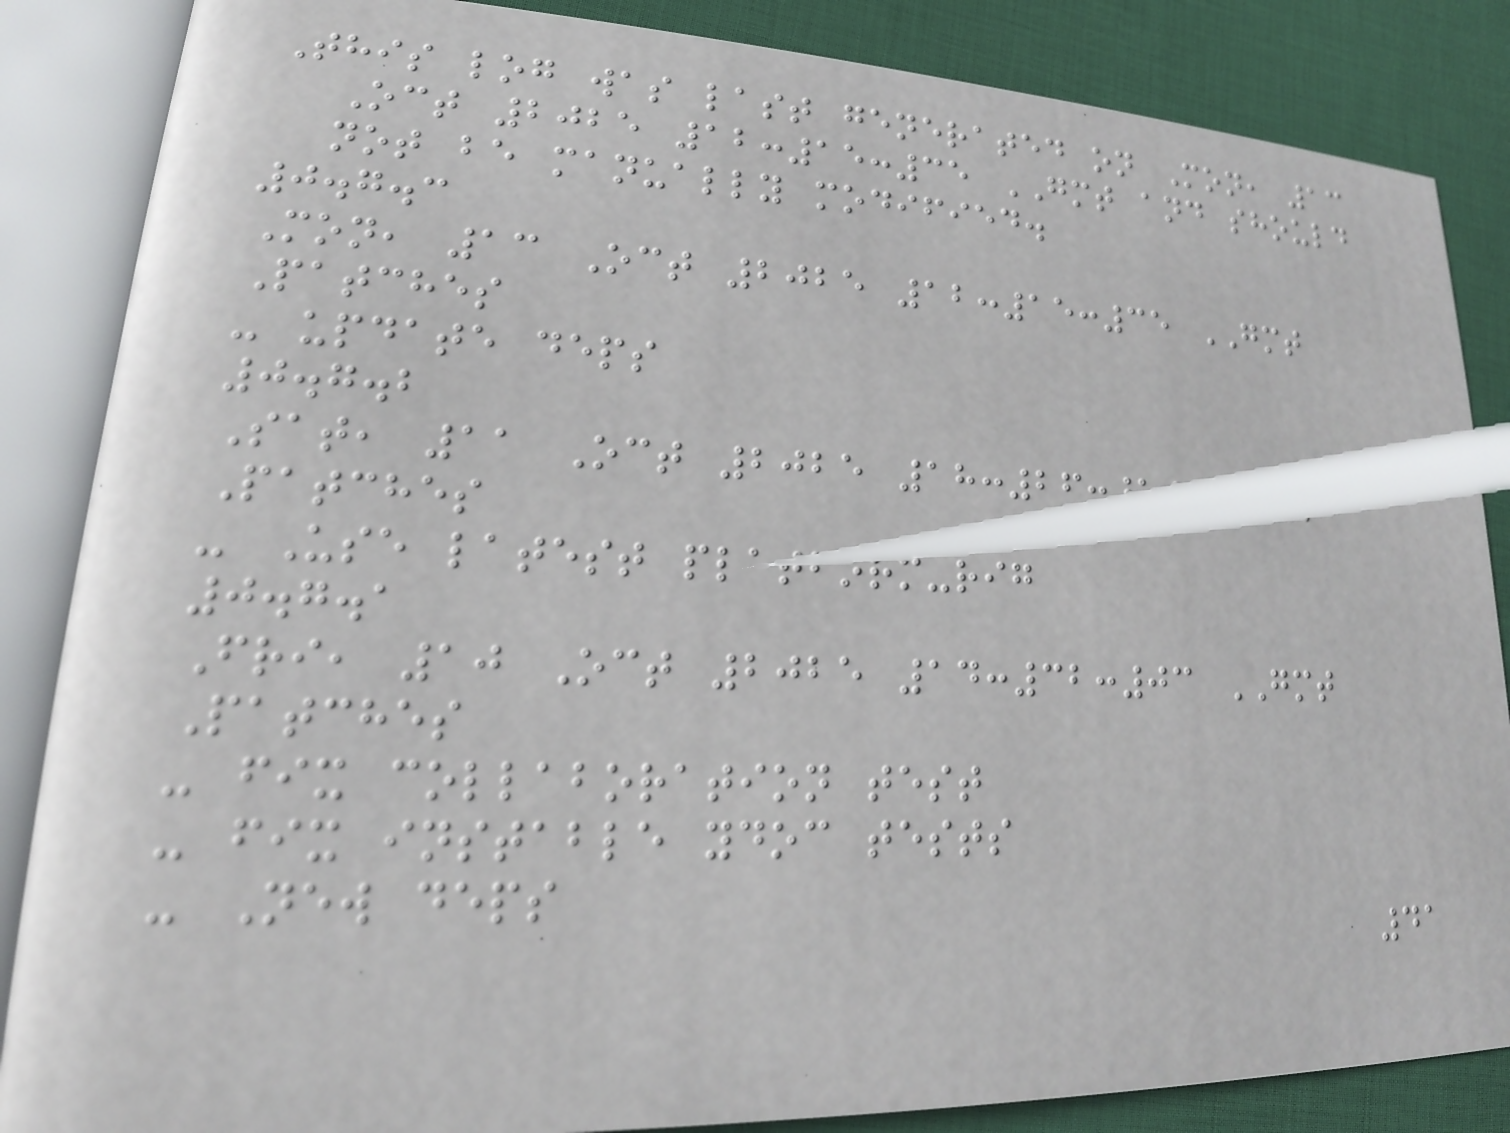This log was last generated on Mon, 13
Oct 2025 12:15:35 GMT and should
not be manually modified.
0.7.3
Mon, 13 Oct 2025 12:15:35 GMT
Patches
- update deps
0.7.2
Sat, 11 Oct 2025 18:26:50 GMT
Patches
- Use latest platform-rig
0.7.1
Fri, 10 Oct 2025 14:32:03 GMT
Patches
- fix collaboration test
- fix instable ydoc tests
- New deps
41
